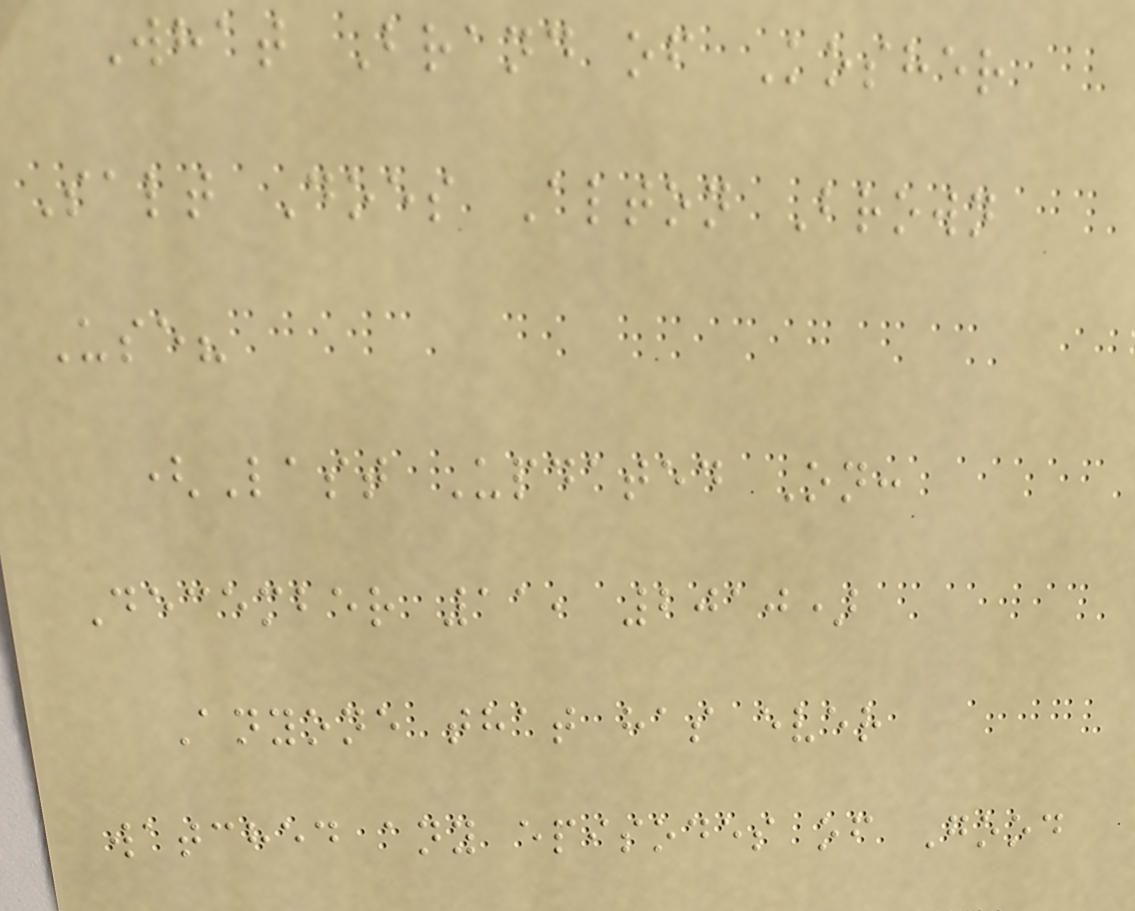What Brand of Kosher
Salt Does Alton Brown
Use?
(Last Updated On:
December 11, 2010)
Anyone that has ever
watched any episodes of Good
